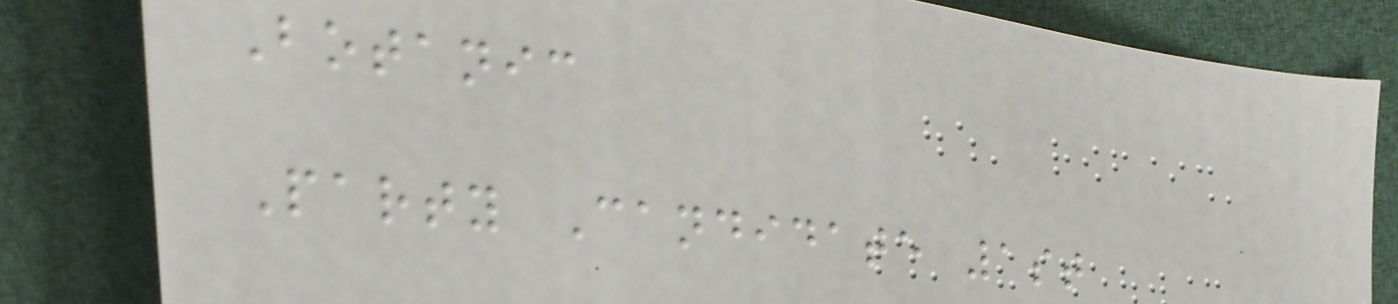Botanic
Party Candidate 1st
